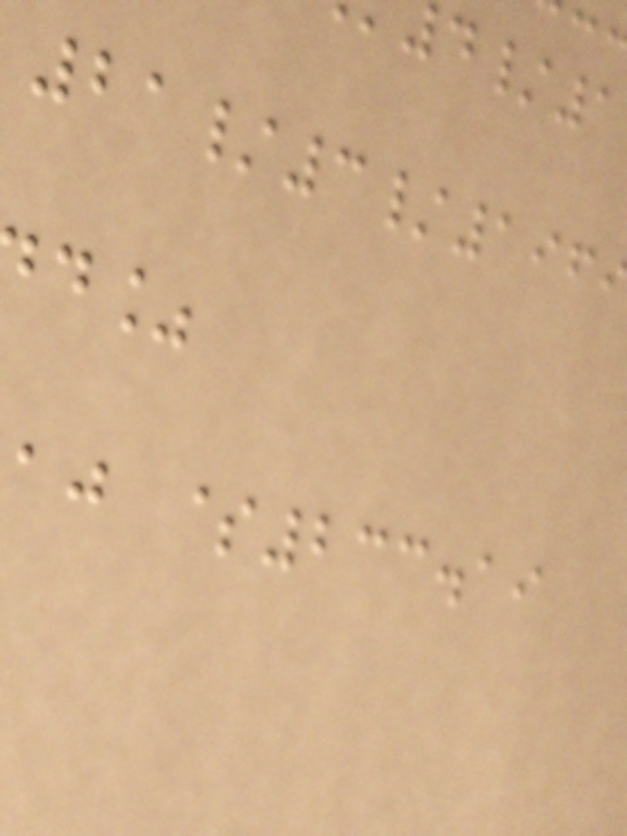21/3/196
aj $233.19
